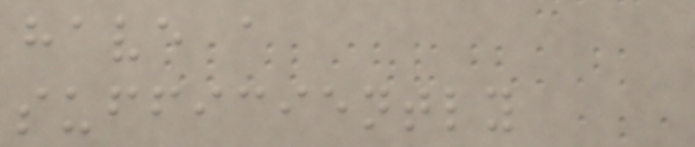have a
sufficiently
